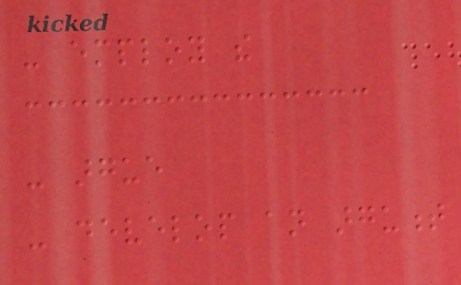- employ the
- argue
- develop an argument
